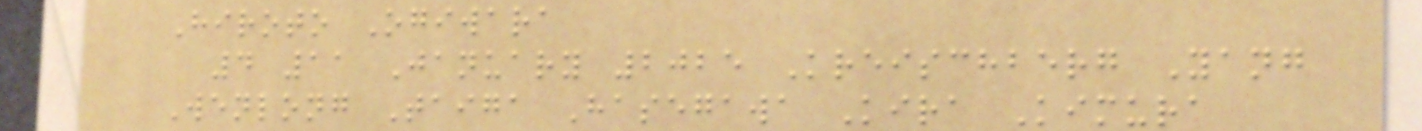Hiroto Ogiwara
4 11 January 2025 Kreischberg Yang
Wenlong Taiga Hasegawa Kira Kimura
